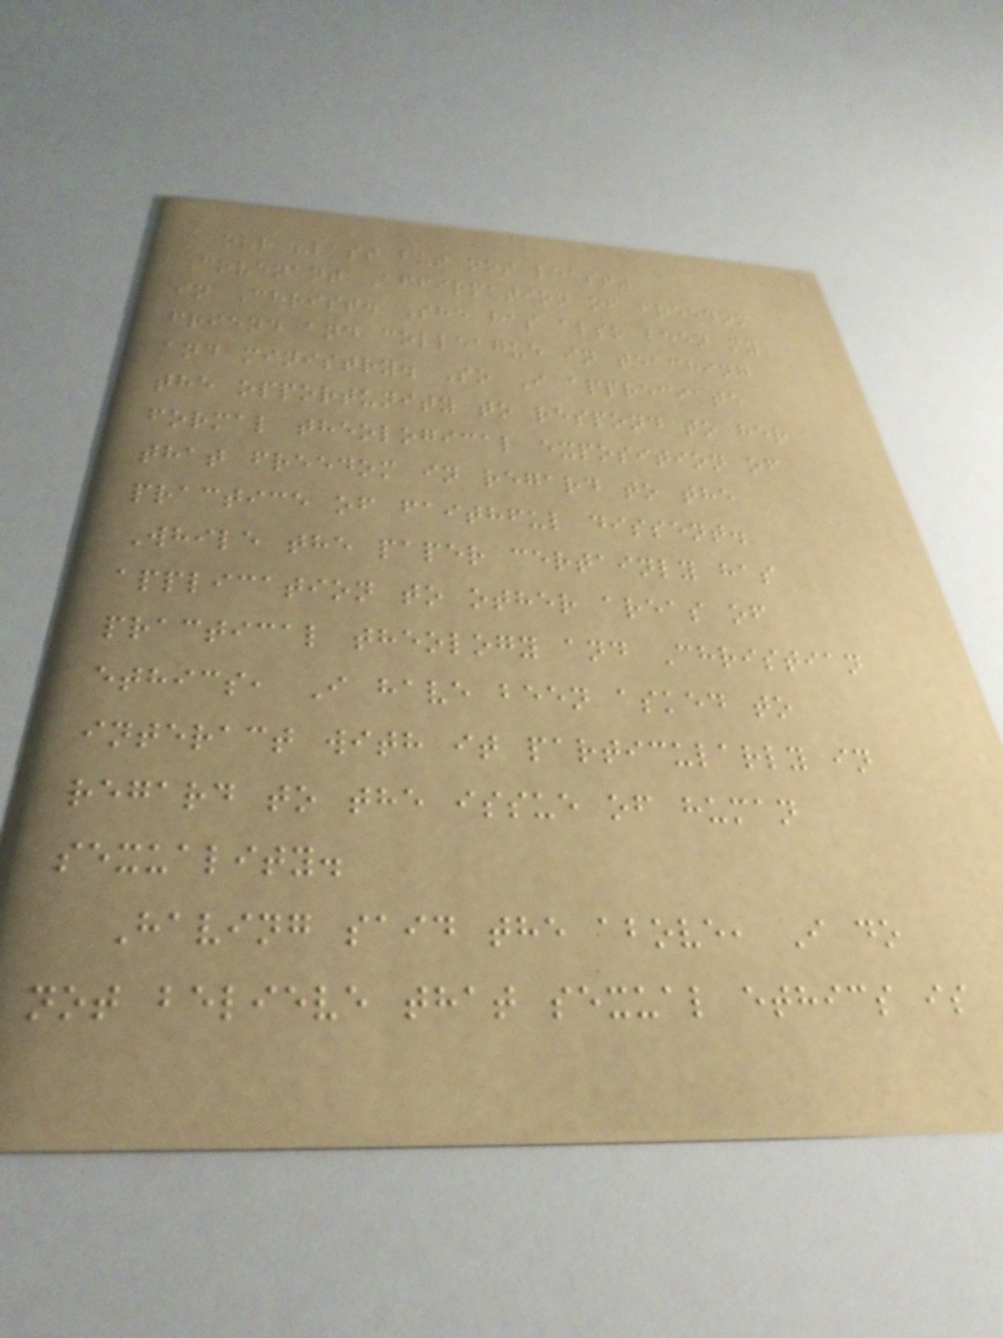our "last but not least"
Covenant Affirmation of freedom
in Christ. She has also been my
friend and colleague in teaching
and ministry. So I appreciate
the opportunity to respond to her
formal theological exposition of
that freedom in regard to the
practice of faithful dissent.
While the paper certainly has
application to other areas of
practical theology and Christian
ethics, I have been asked to
interact with it particularly in
regard to the issue of human
sexuality.
Having said the above, I do
not believe that sexual ethics is
